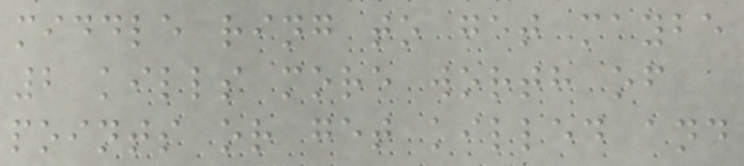middle ring to get maybe
2 kills more worth of
points or get killed and
